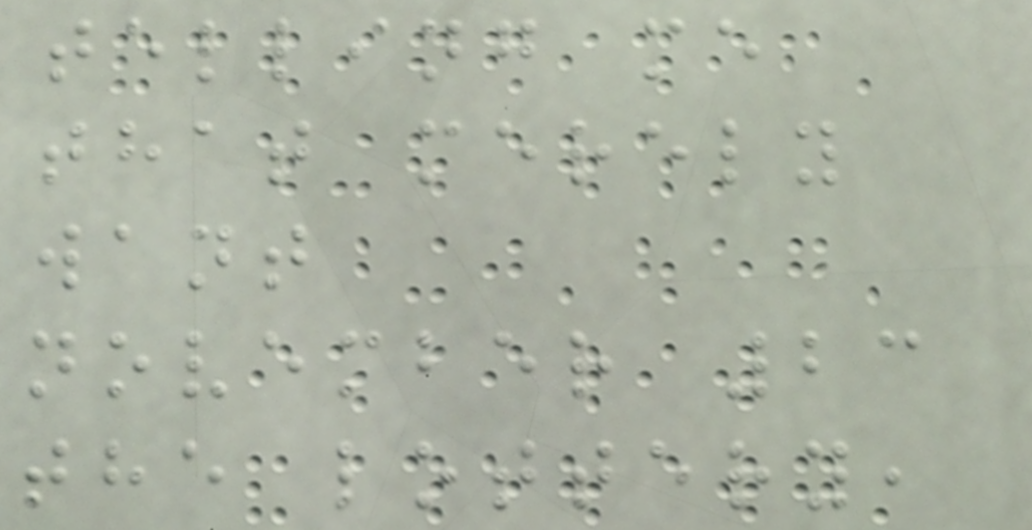telling me
that merely
want
november 23
the lottery,
